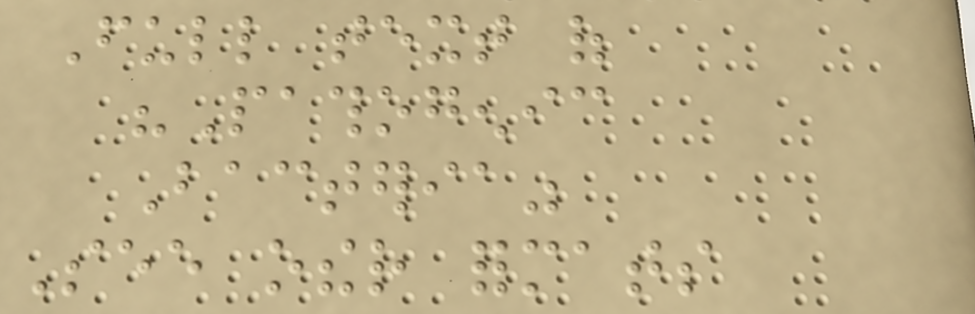Full text of
"Pathogenic
Bacteria"
See other formats
